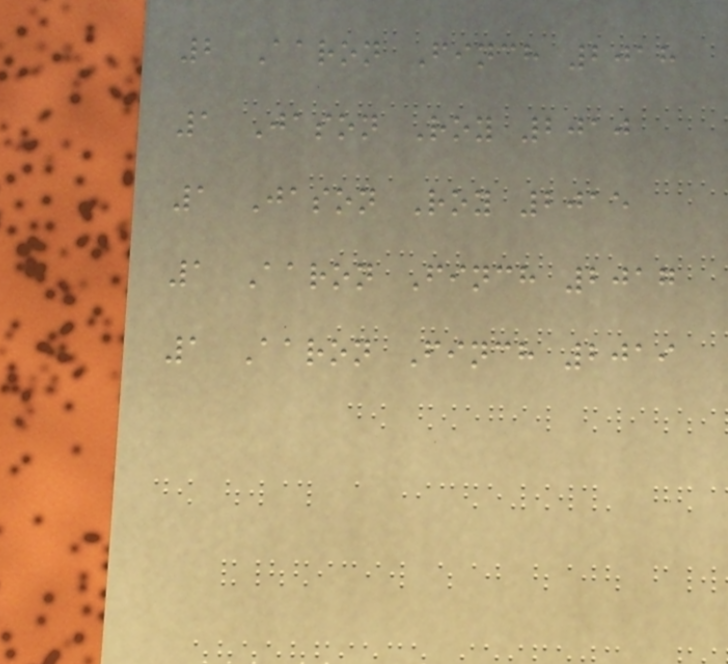2 Aaron Finch 2018
1 Jason Roy 2010
1 Jason Roy 2015
1 Aaron Finch 2017
1 Aaron Finch 2019
